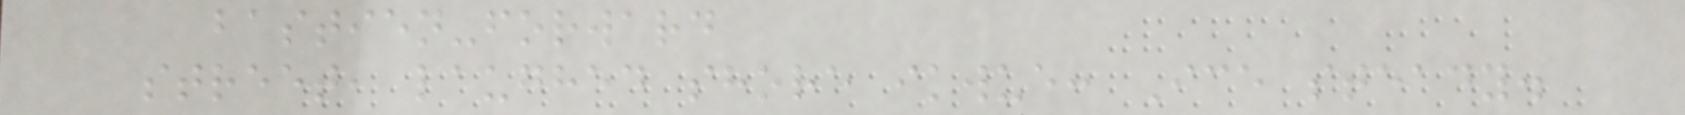bastien-forward
street, laughed shore ikwue: Ice steady.
